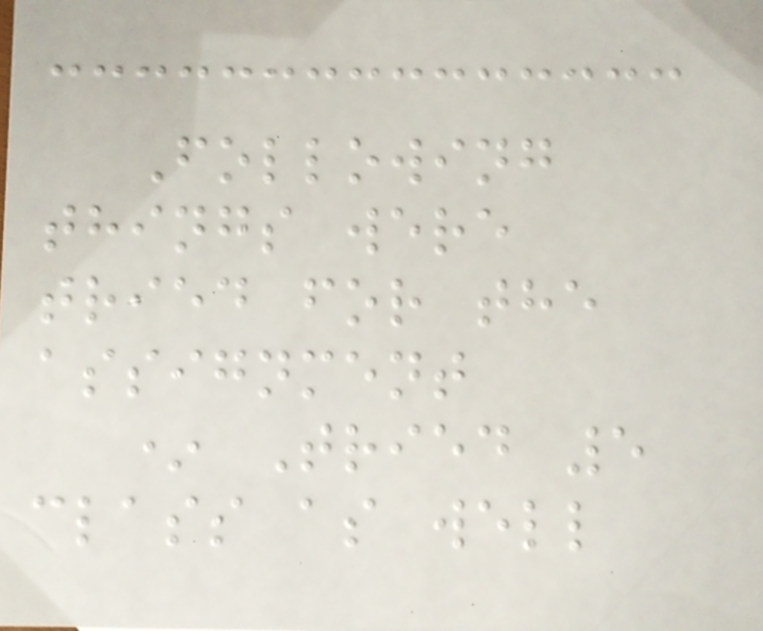Following
things were
tried for the
assignment
* Tried 5
class as well
